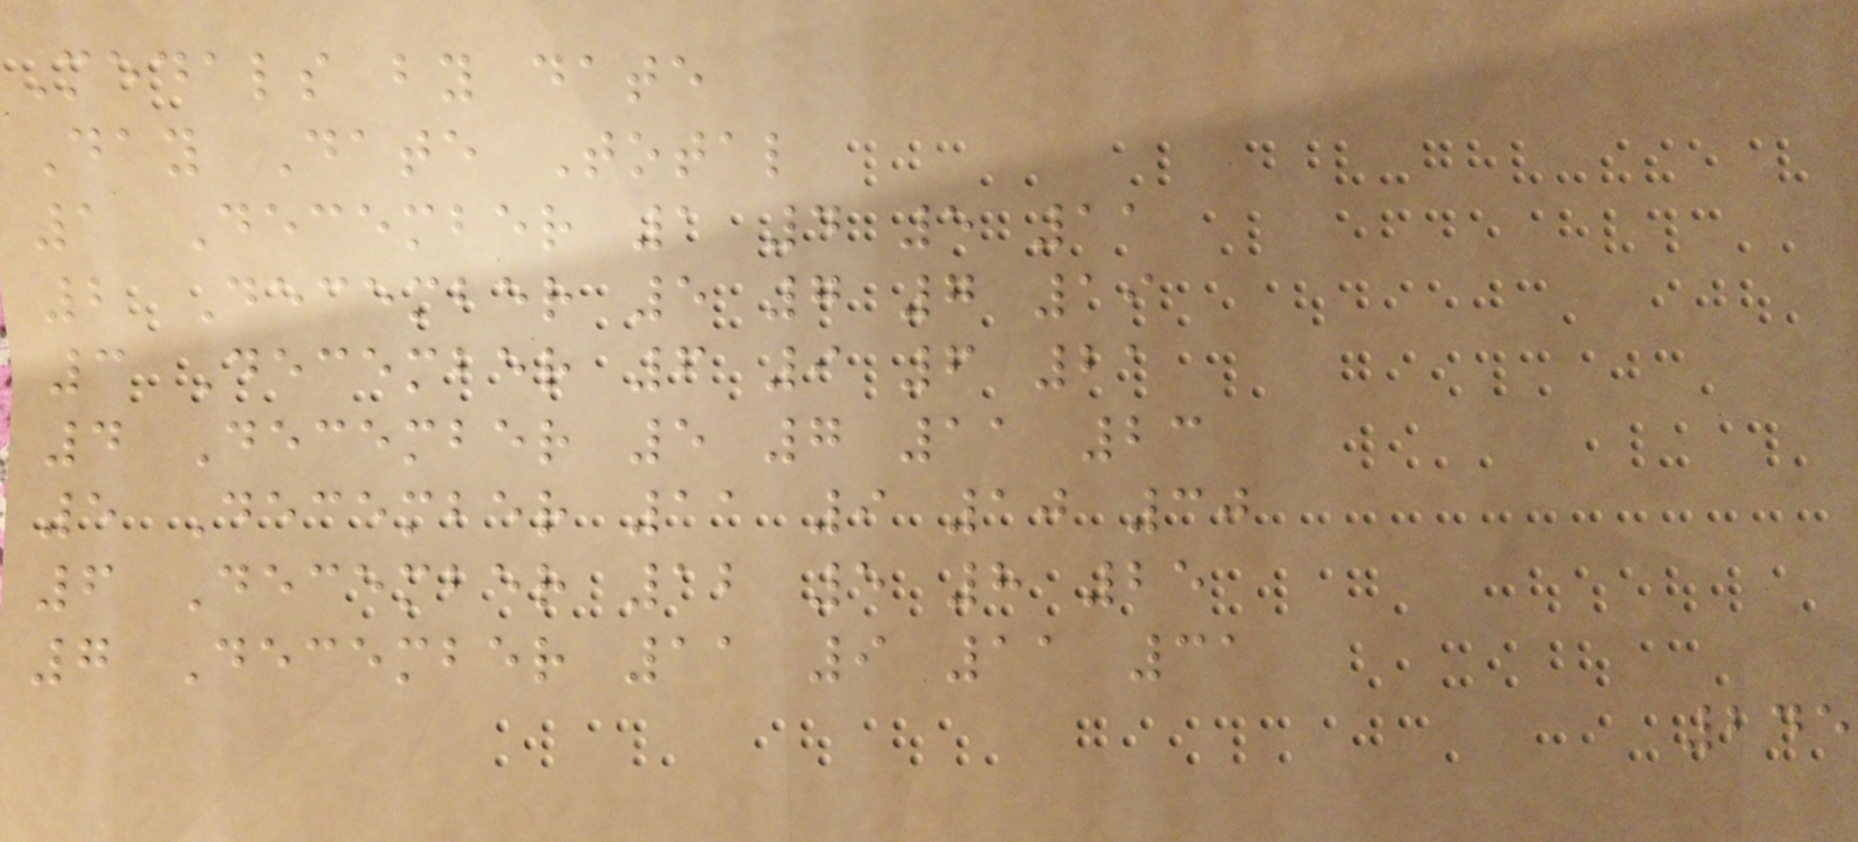Medals by date
Day Date Total
1 December 1 4 5 11
2 December 5 7 7 19
3 December 6 9 6 21
4 December 5 7 11 23
5 December 11 9 10 30
6 December 12 5 8 25
7 December 11 9 11 31
245
